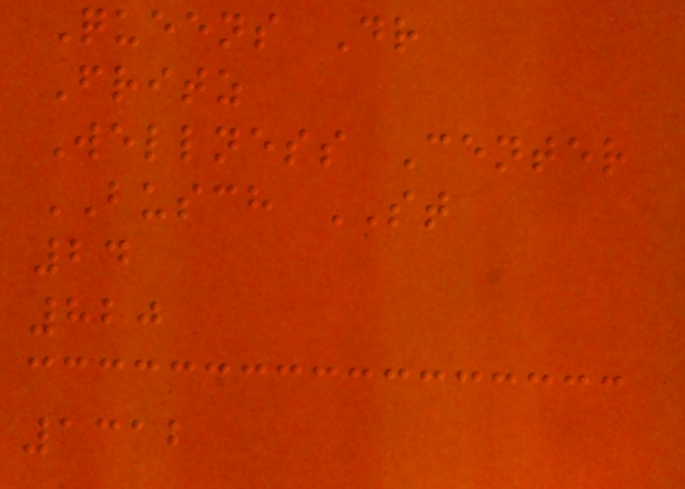Queens Dr
Fritz
Wellness Center
BUSCH ST
24
820
1312
